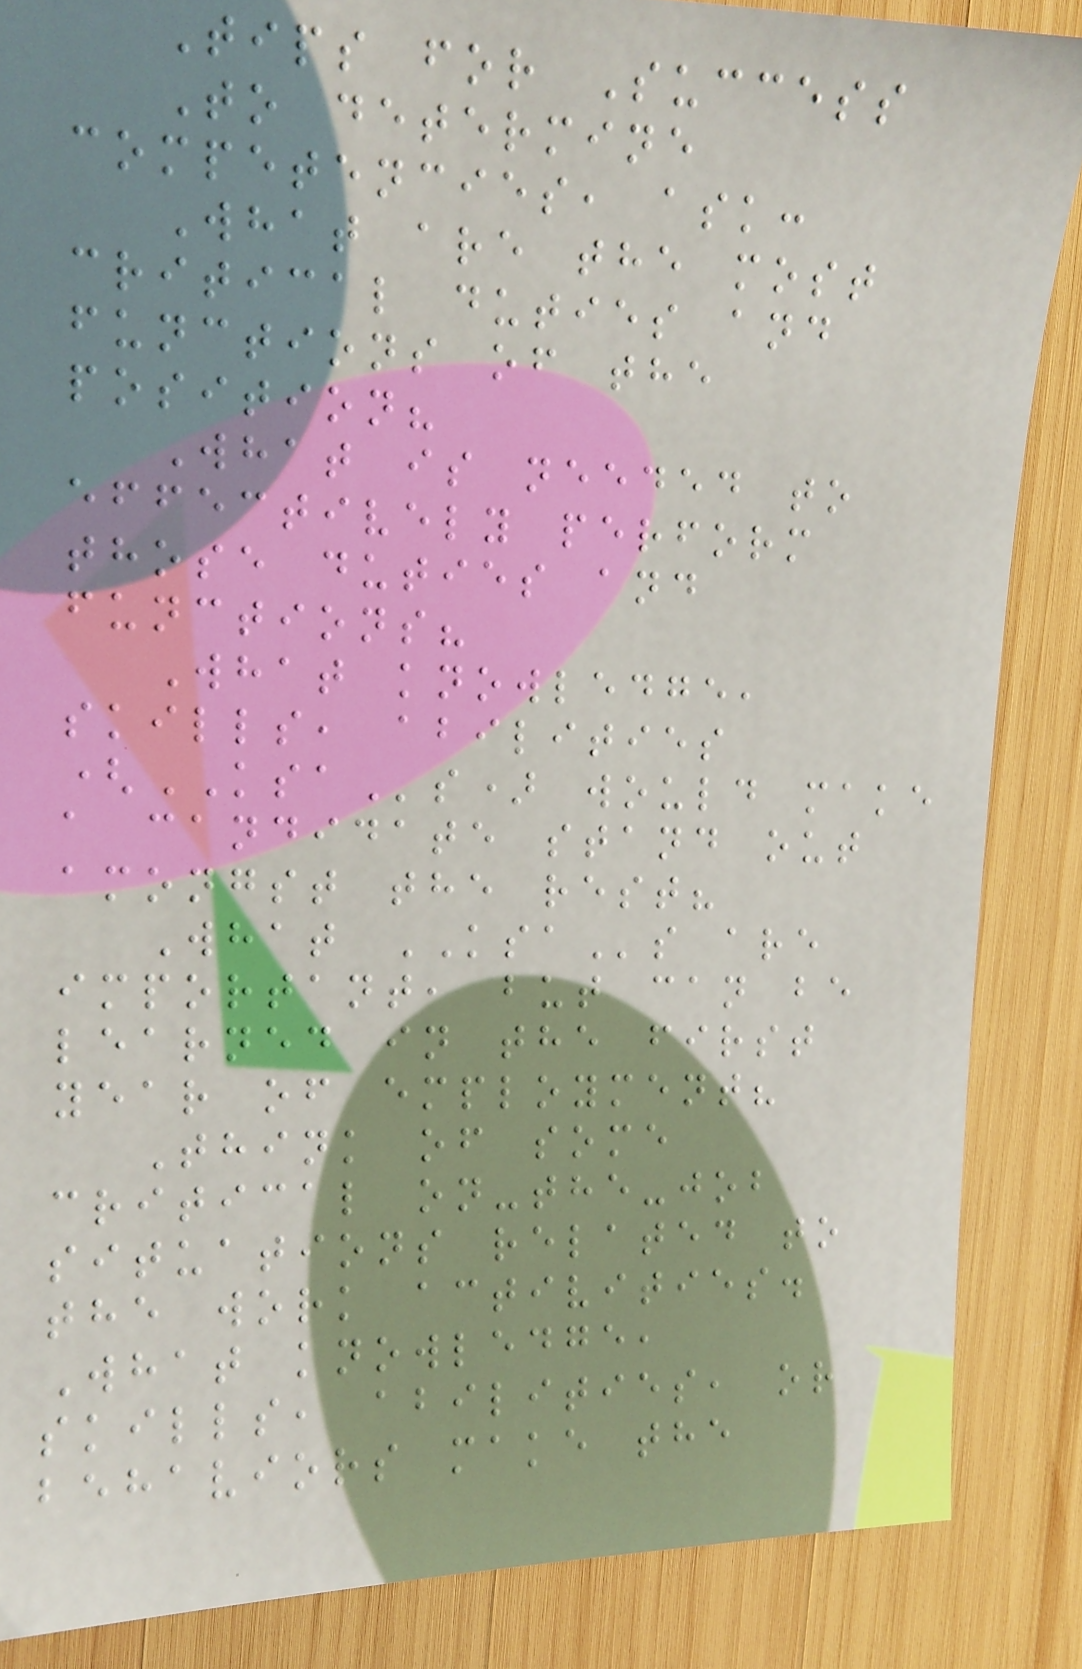Tips for Success
To determine
competencies, ask:
What are the most
critical duties and
functions of the
position?
What is needed to
effectively perform
those duties and
functions?
What knowledge,
skills, abilities
(KSAs) would make
a candidate stand out
amongst the rest?
What KSAs are
important, but can be
learned in the first
year of employment?
Think of some
critical on-the-job
situations related to
the work activities.
What knowledge,
skills, abilities, or
behaviors make the
